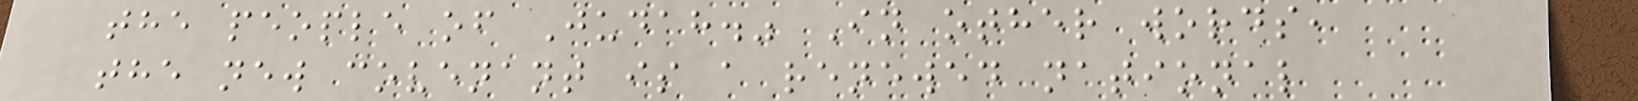the people of Judah." In other words,
the new covenant is a renewed national
